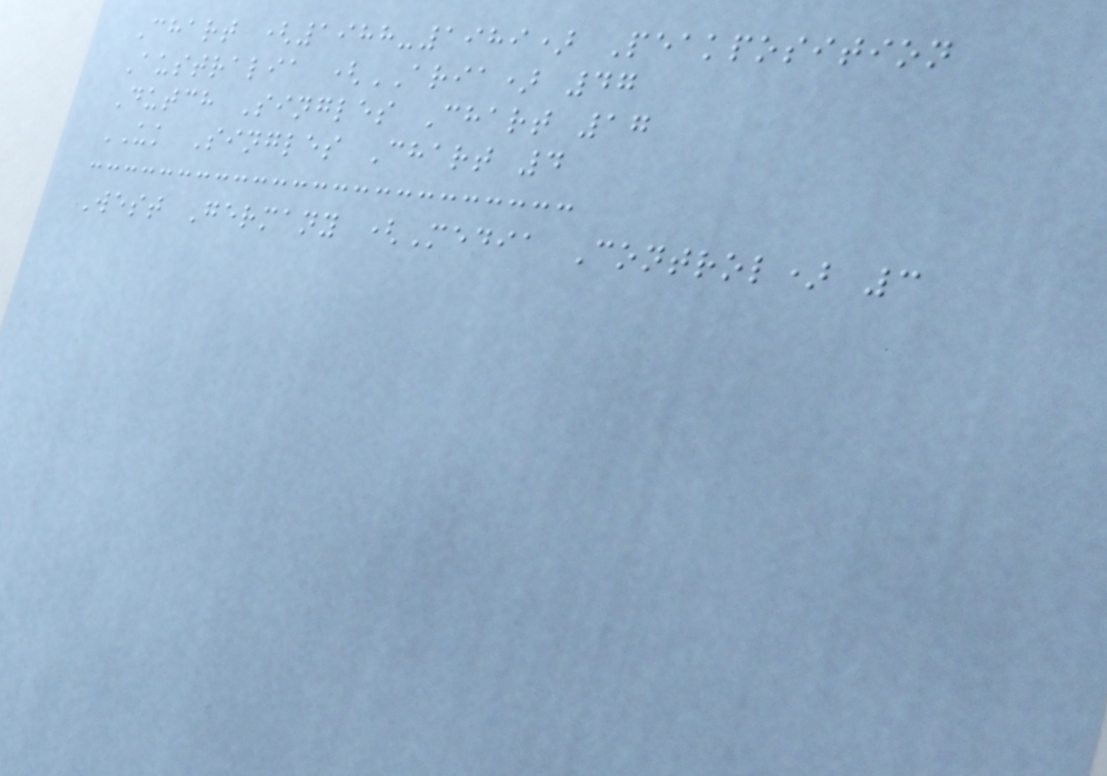Chart (1988-1989) Peakposition
Australia (ARIA) 47
Dutch Singles Chart 17
UK Singles Chart 4
West Germany (Media Control) 3
